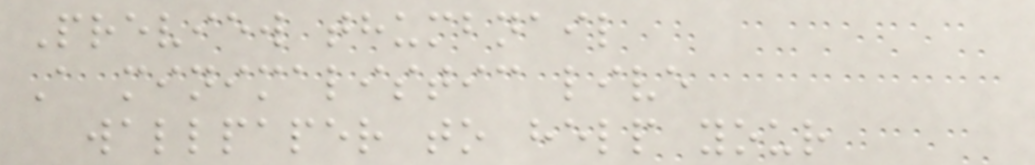Preview thumbnail
A minimalistic live
wallpaper to help your
